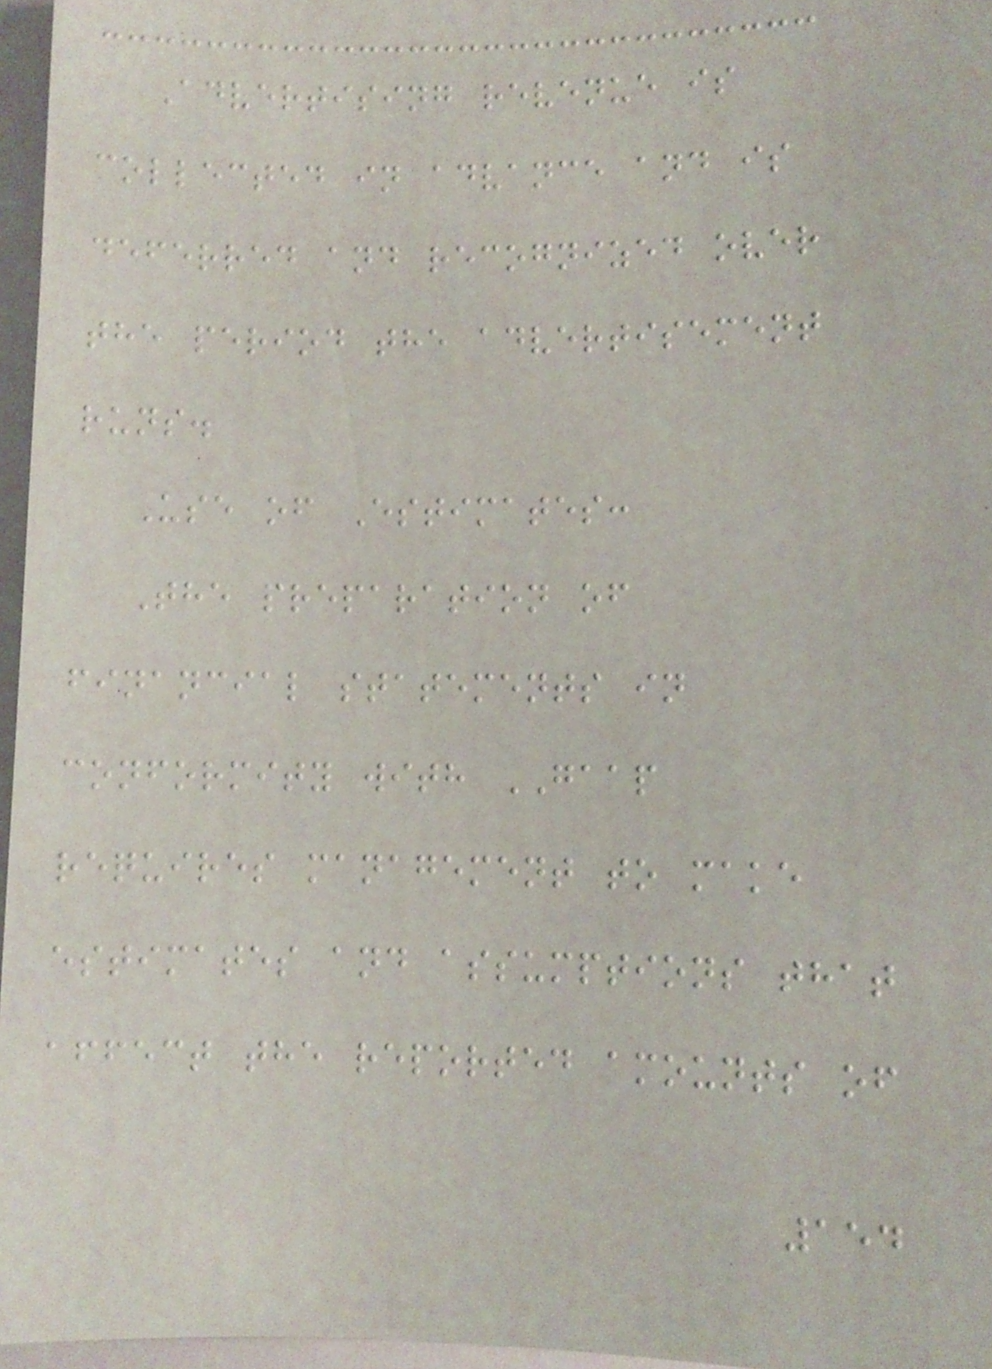Advertising revenue is
collected in advance and is
deferred and recognized over
the period the advertisement
runs.
Use of Estimates:
The preparation of
financial statements in
conformity with GAAP
requires management to make
estimates and assumptions that
affect the reported amounts of
154
